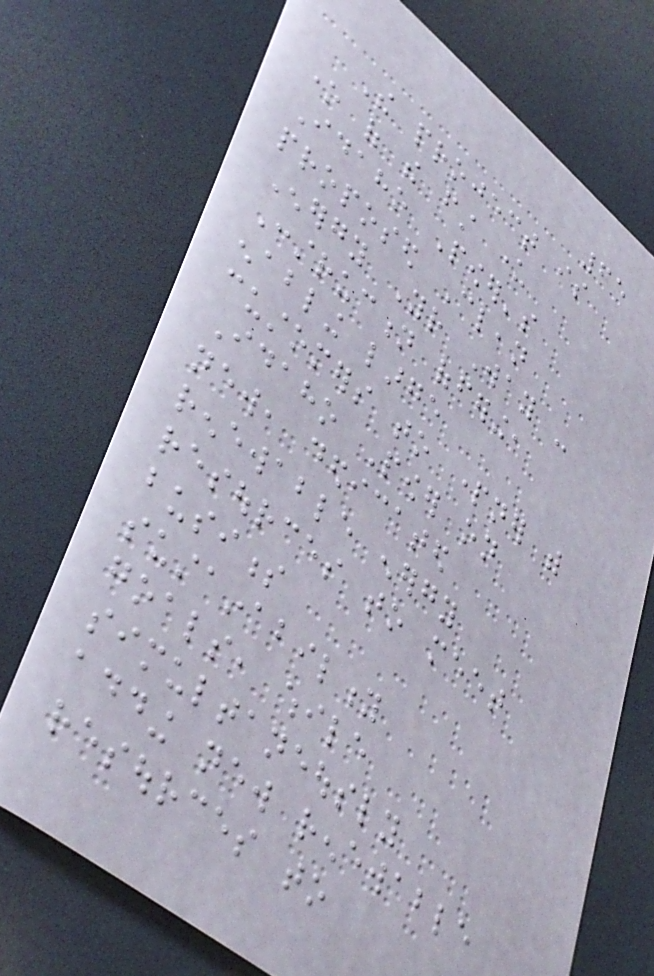65
The project is
one of the first under
Idaho Power's
proposed Clean
Energy Your Way -
Construction offering,
enabling large
customers to partner with
Idaho Power on
new, dedicated
renewable energy
resources to meet
business
sustainability
goals, while
simultaneously
adding new renewable
resources to
